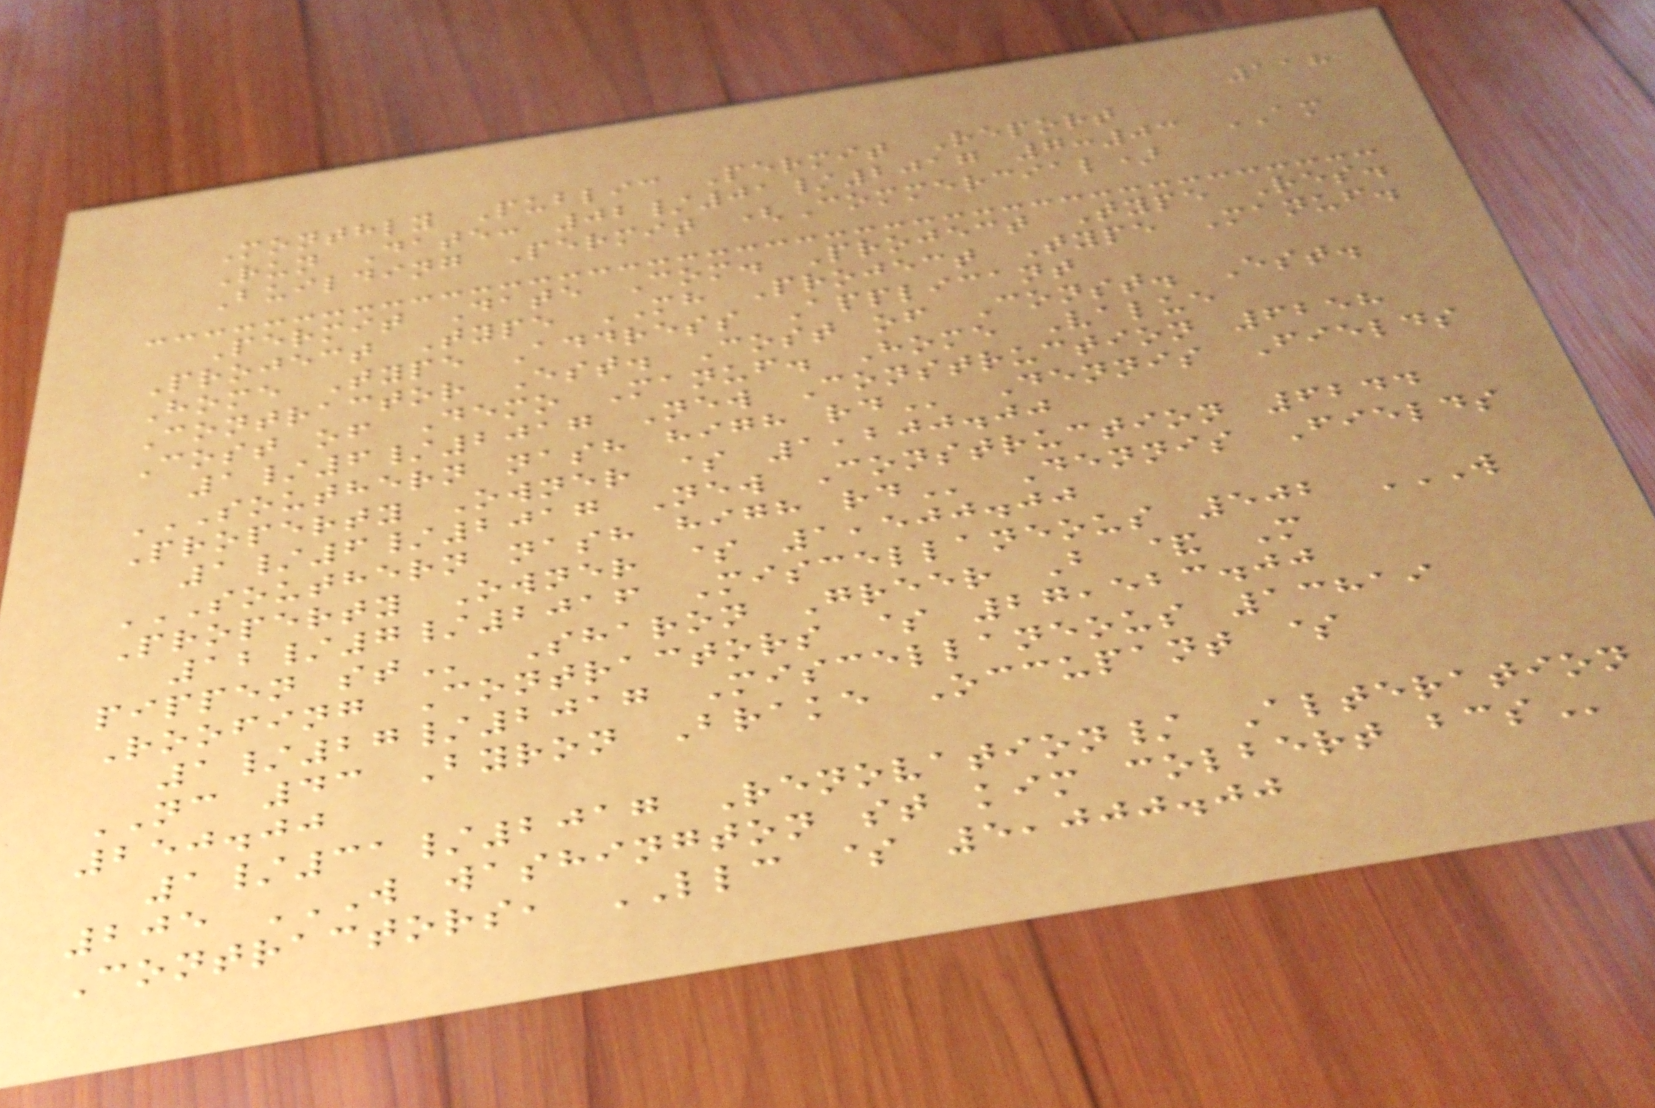118
Monthly Public Permit Report
Run Date: 02/01/2017 7:03 AM
Building Permit (Commercial)
Permit Date Com. Project Type Res.
Project Type MH Project Type Manuf.
Home Type Address Applicant
Contractor Est. Cost of Const. Est.
Cost of Demo Manuf. Home Value
1/6/2017 New Construction 6258
SOUTHERN NASH HIGH RD Dennis Fields
Property Owner $ 1,200.00
1/6/2017 New Construction 6244
SOUTHERN NASH HIGH RD Dennis Fields
Property Owner $ 1,500.00
12/7/2016 Miscellaneous 502 W
PIPPEN ST Sharon Greer B & M
Roofing Contractors $ 27,523.00
1/27/2017 Miscellaneous 13819
NC 43 Byron Brake Occupant $
250.00
1/31/2017 Renovation/ Alteration
205 W WASHINGTON ST KIM COLBERT BCS
Contractors, LLC $ 5,000.00
